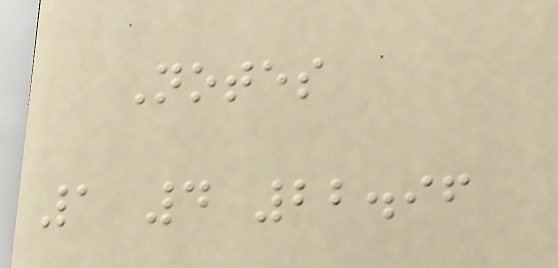Notes
1 4 22.96
